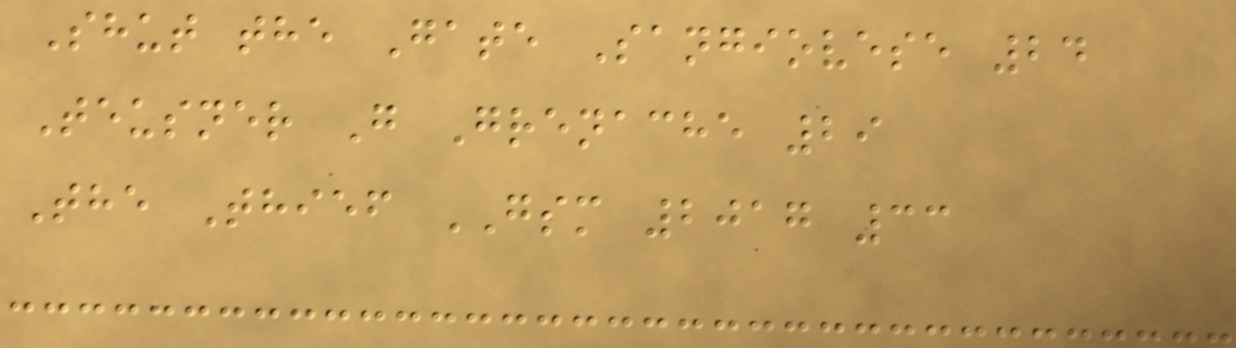Shut the Gate Sangiovese 24
Teusner G Grenache 29
The Thief GSM 2017 33
